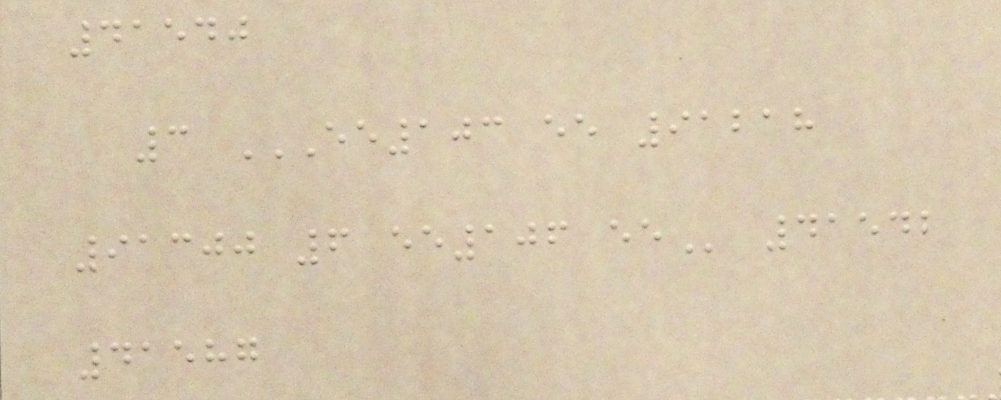41540
3 EE103 EE 91218
91300 6 EE106 EE 41542
41587
